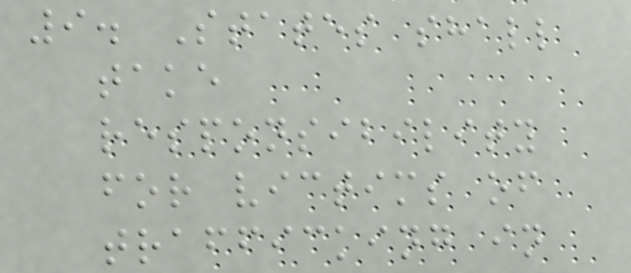9. States shall
take
responsibility
for victims of
trafficking in
